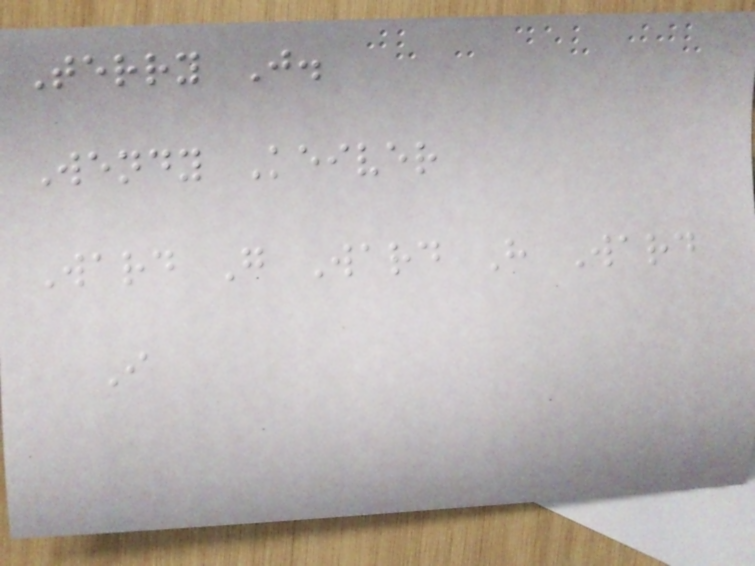Terry J.
Wendy Keiver
Ward G Ward H Ward
I
